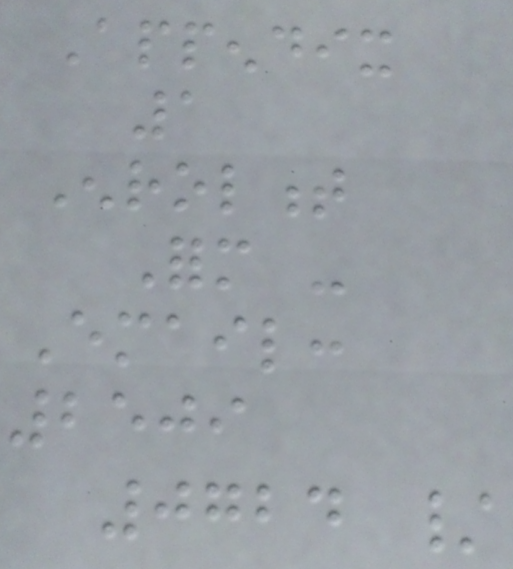Appendix
1
Enrolment
Form -
Email:
2509
0724 /
